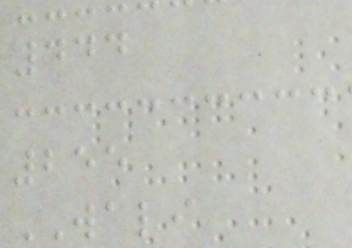444
255
WALI
